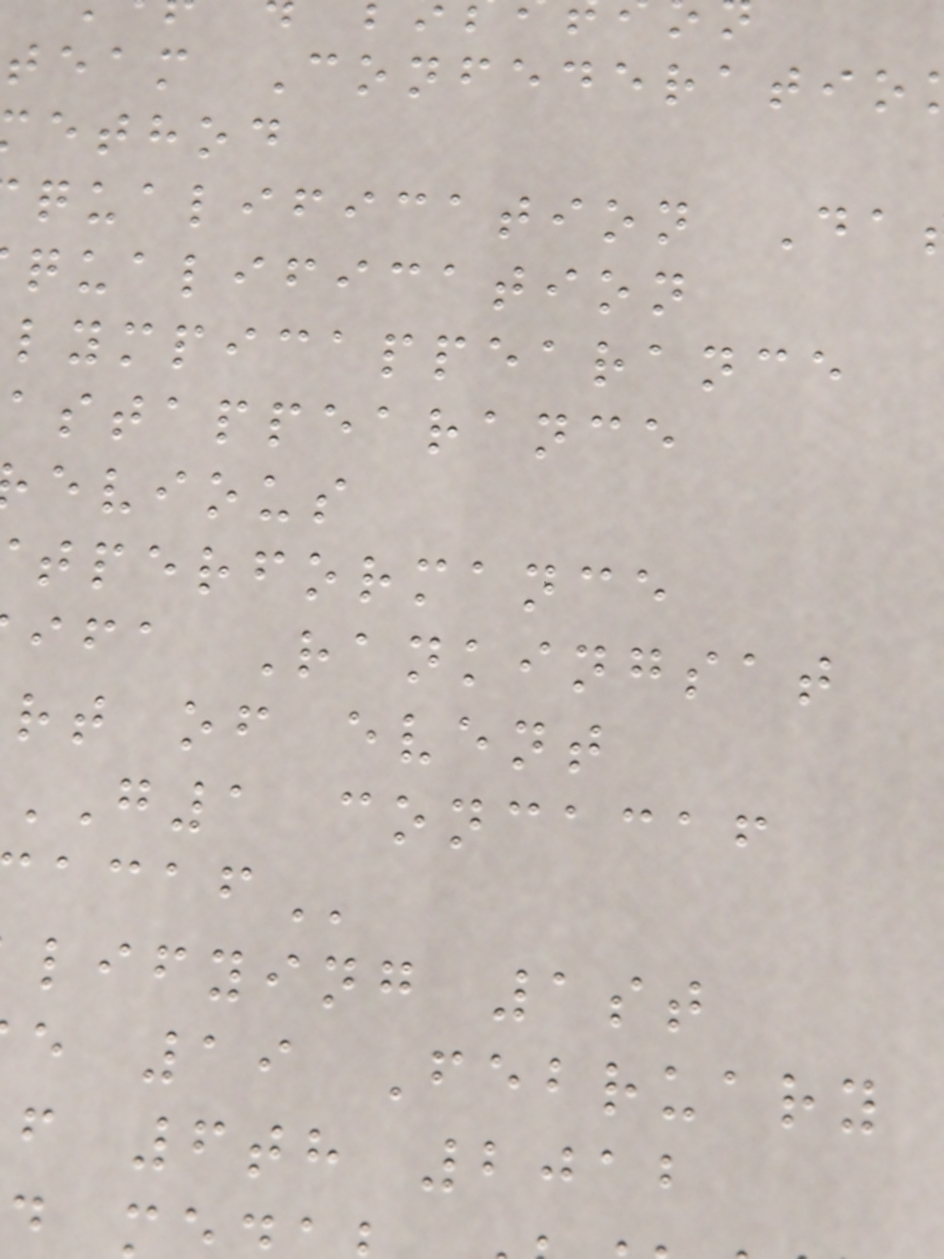team Confederatio
ethod
qualification Da
qualification
lympicappearance
astappearance
evious
tperformance
ifa Rankingsat
rt of event
G1 concacaf
lifying 1st
e 19 February
f 6th 2012
